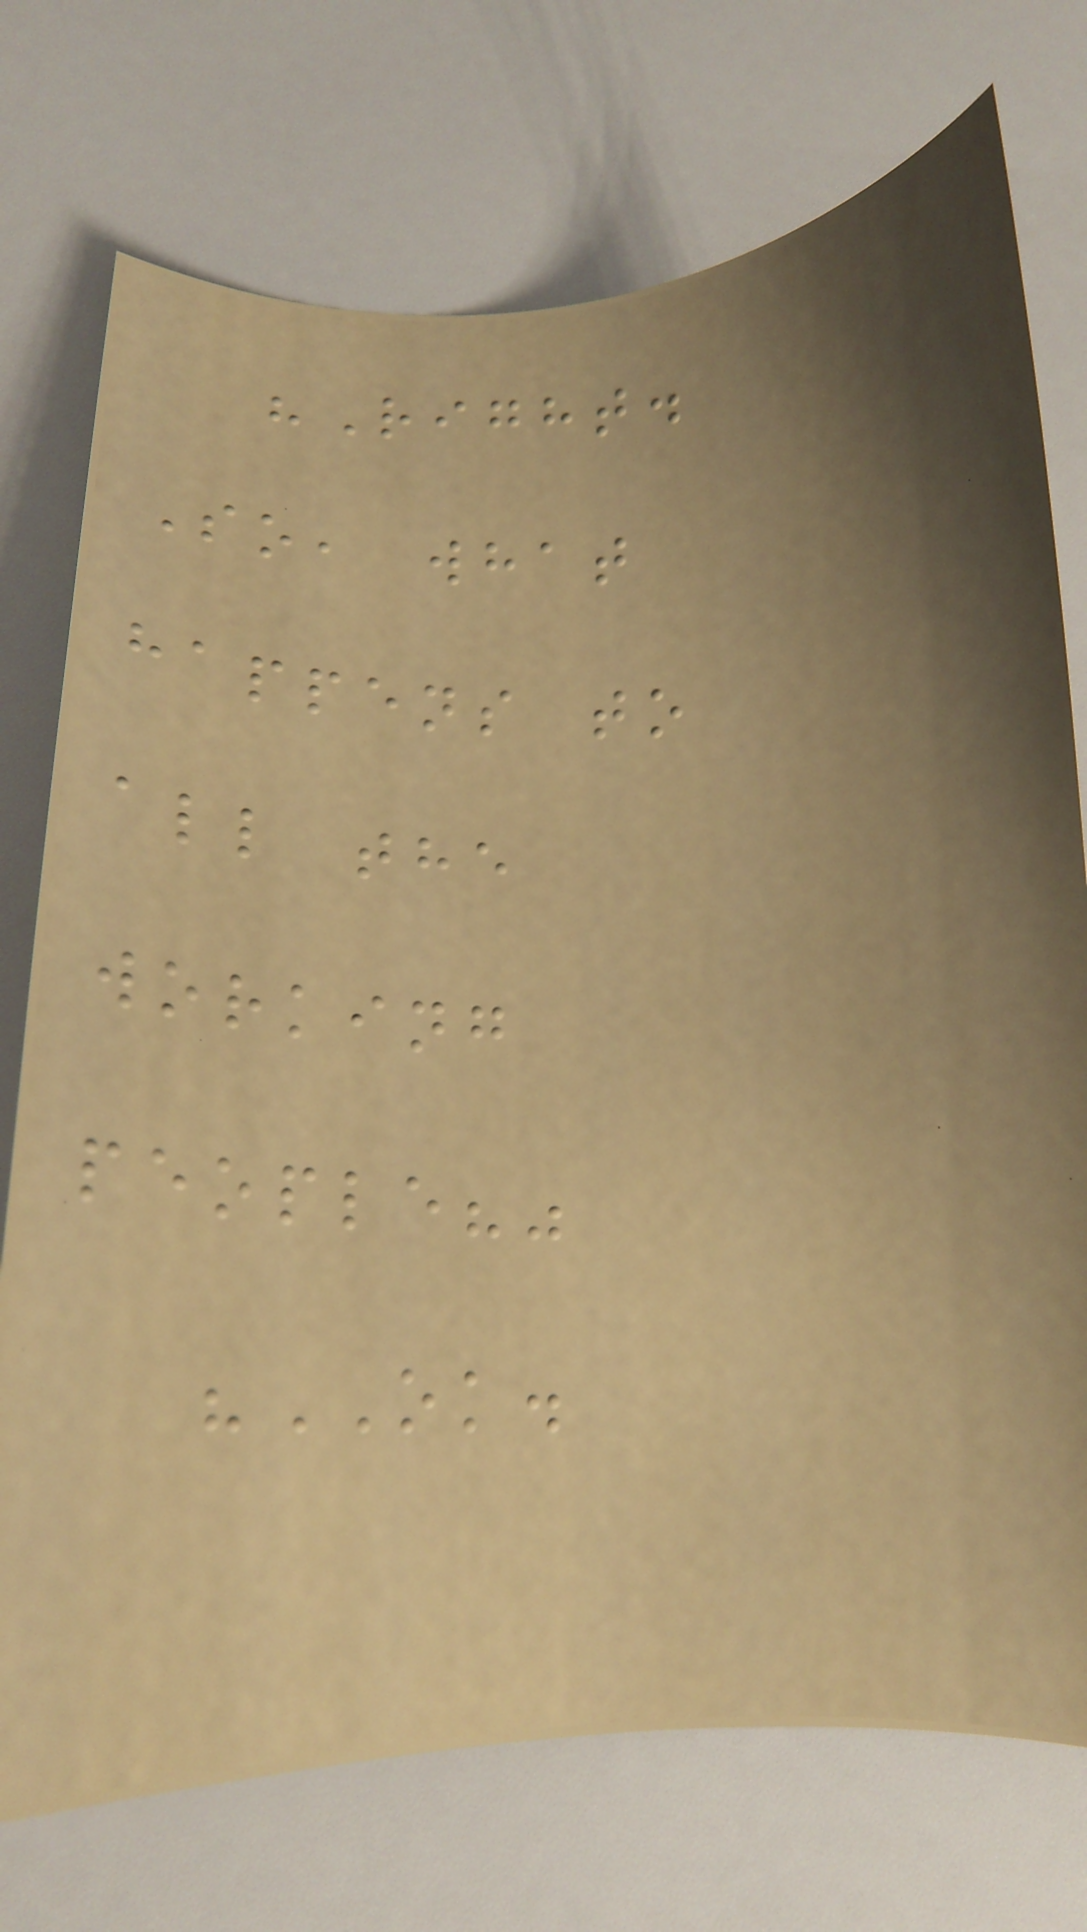"Right.
So, what
happens to
all the
working
people?"
"OK.
